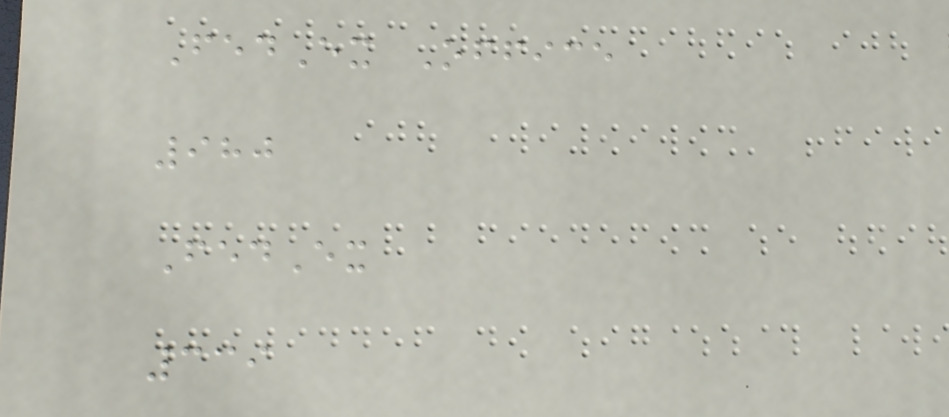FedEx Office
980
FedEx
339
